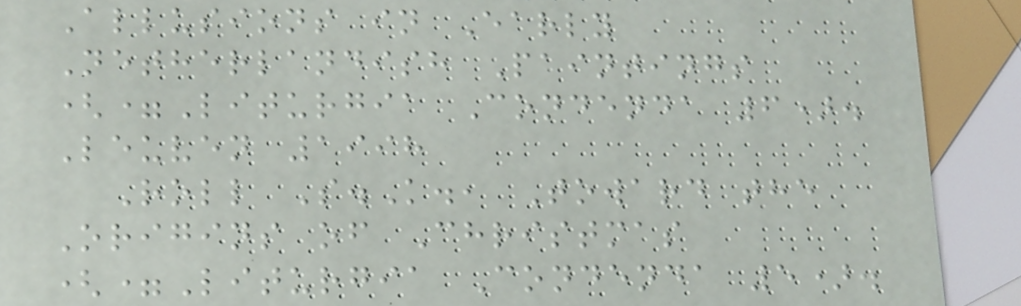Allusions in Early
Netherlandish Paintings
(=Liturgia Condenda 6).
Leuven 1998
Roll S.K., Toward the
Origins of Christmas
(=Liturgia Condenda 5).
